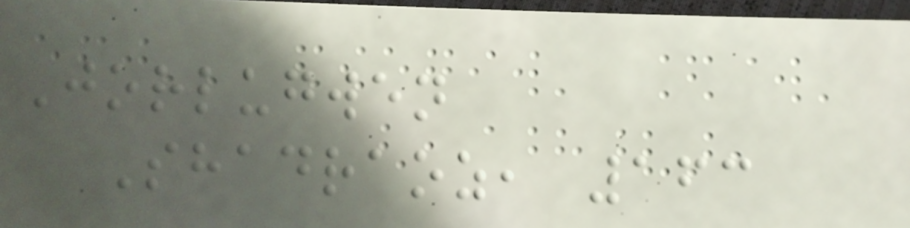Jorlugwen
Shadraoz, 163
